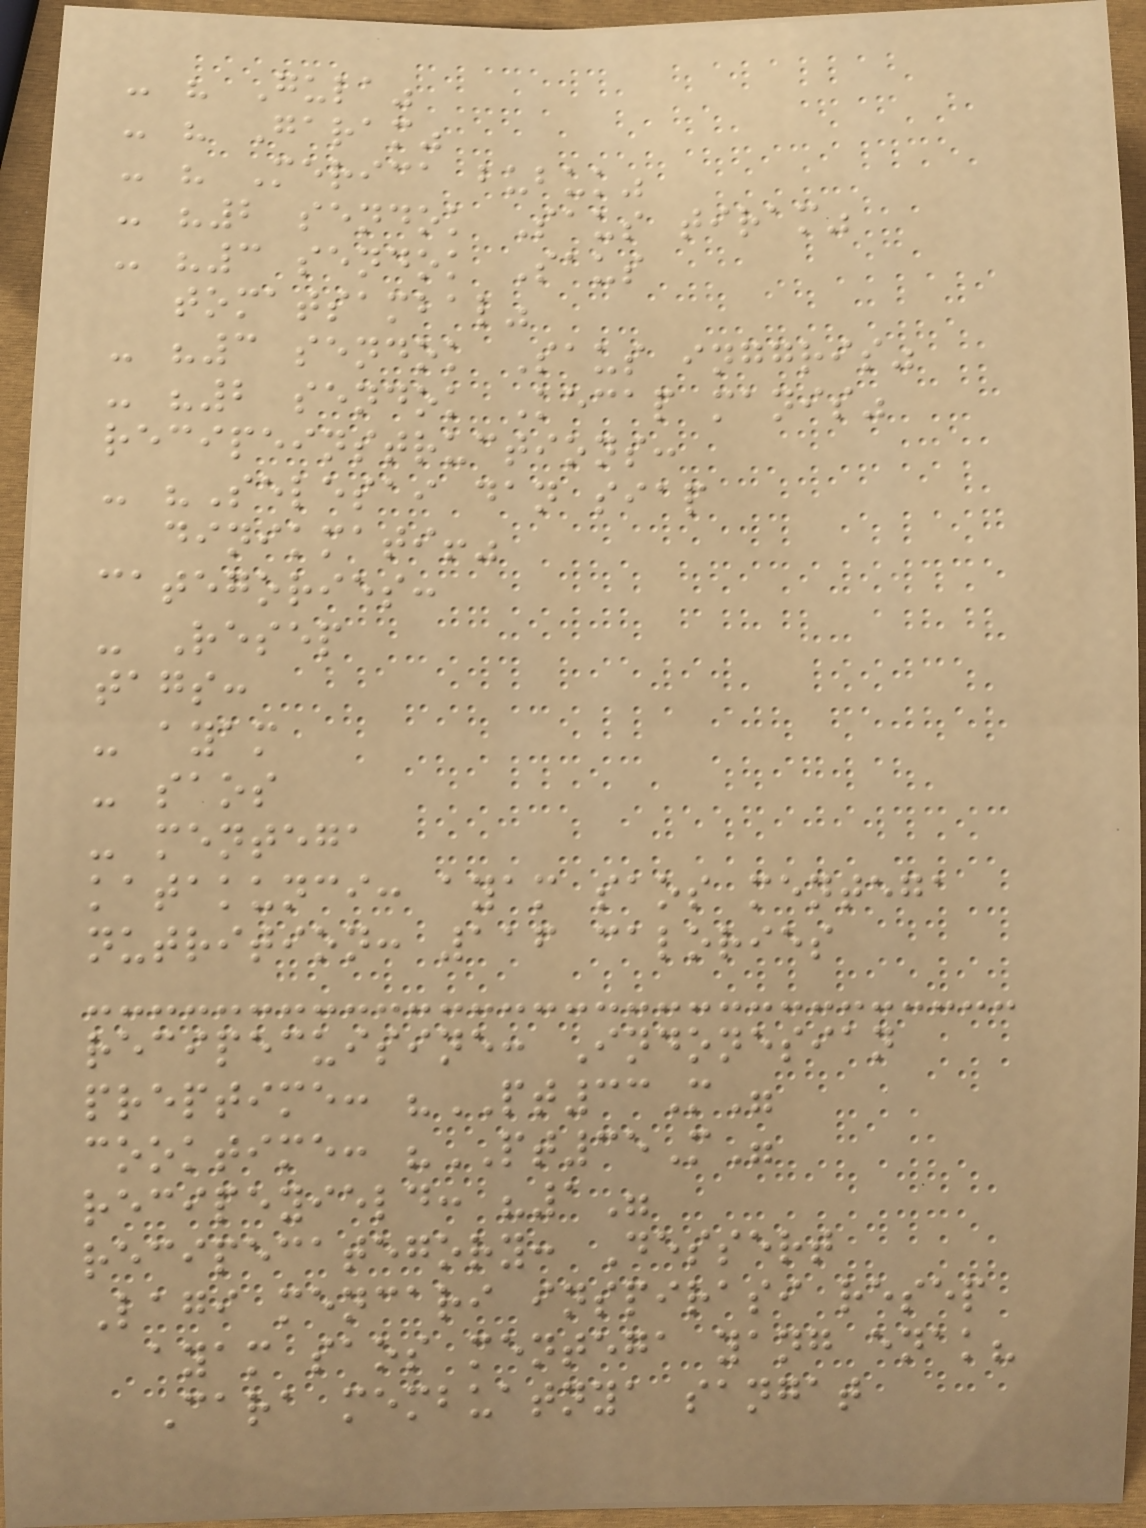- " Gula"
- " Garam"
- " Merica bubuk"
- "2 sendok Saus tiram"
- "3 sendok Saus
tomatsambal"
- "3 sendok Saus inggris"
- "2 sendok Kecap manis"
recipeinstructions:
- "Selesai dan siap
dinikmati!"
categories:
- Resep
tags:
- ayam
- saos
- mentega
katakunci: ayam saos mentega
nutrition: 116 calories
recipecuisine: Indonesian
preptime: "PT33M"
cooktime: "PT35M"
recipeyield: "1"
recipecategory: Dessert
Lagi mencari inspirasi resep
ayam saos mentega yang enak?
Cara membuatnya sangat
